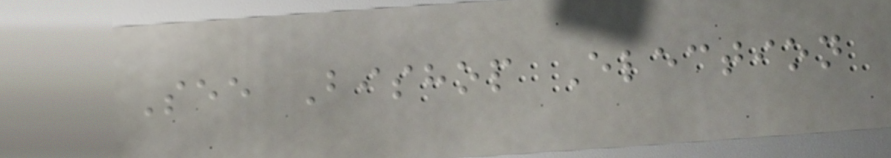See Bishop Election
